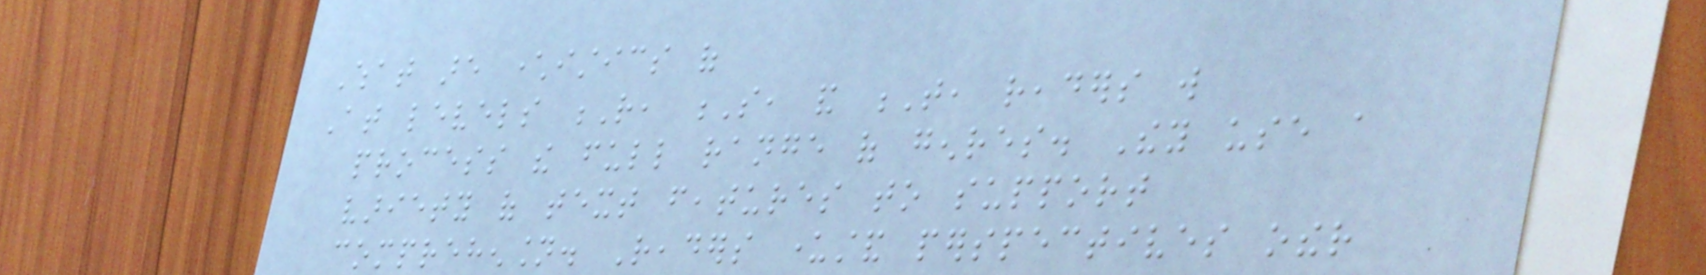What are characteristics of
At levels R, S, and T, readers will
process the full range of genres. They use a
variety of text features to support
comprehension. Readers understand perspectives other
